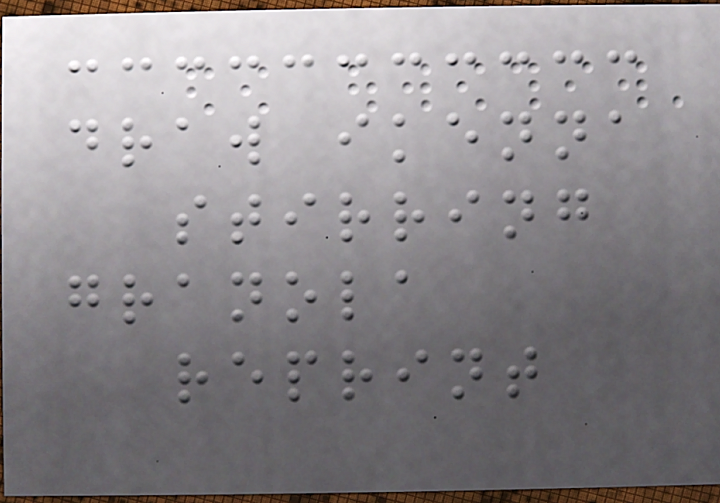draw ikenna
stirring
granola
reprint
